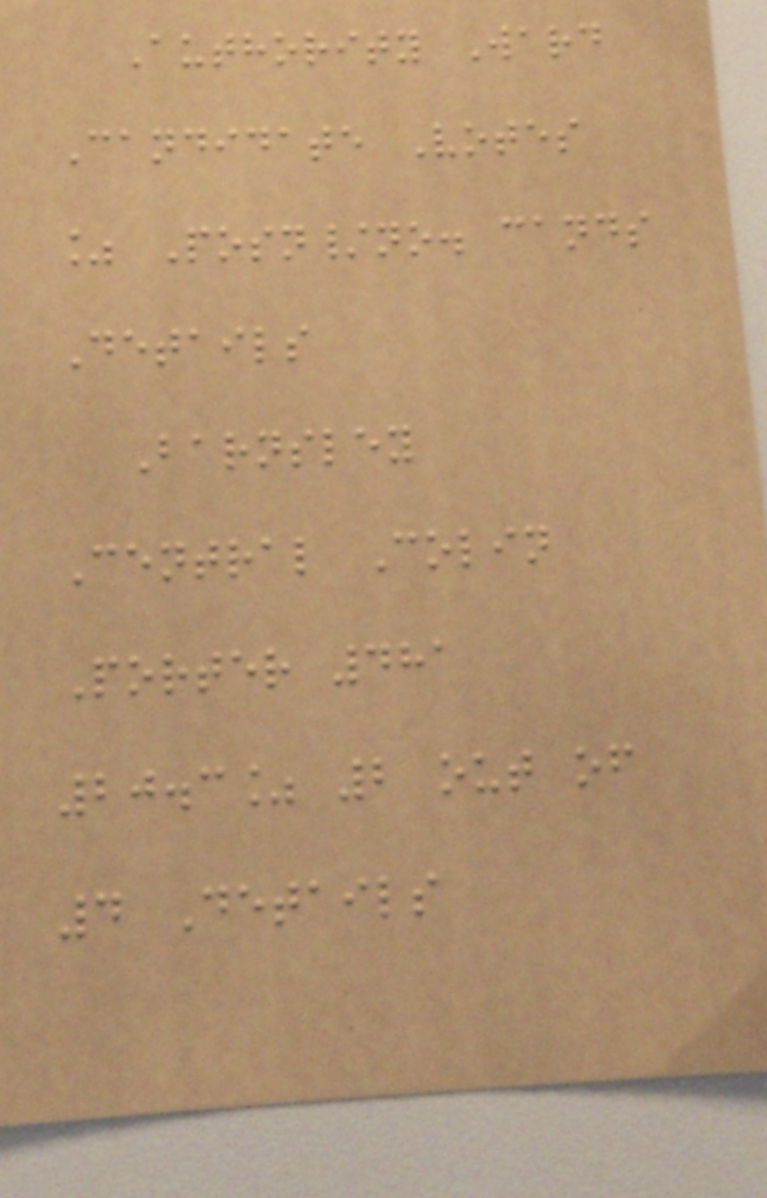Authority Ward
Candidate Votes
% Posn/no. cands
Details
Barnsley
Central Colin
Porter 481
20.3% 2 out of
4 Details
